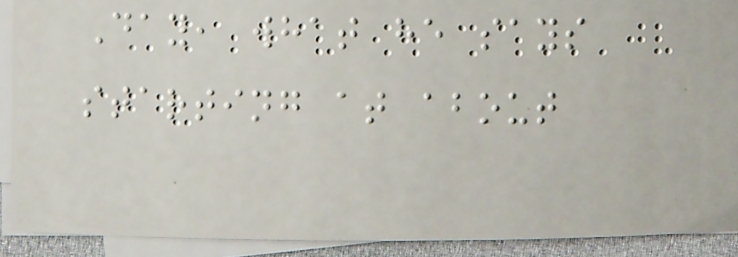Day, what he says
starting at about
